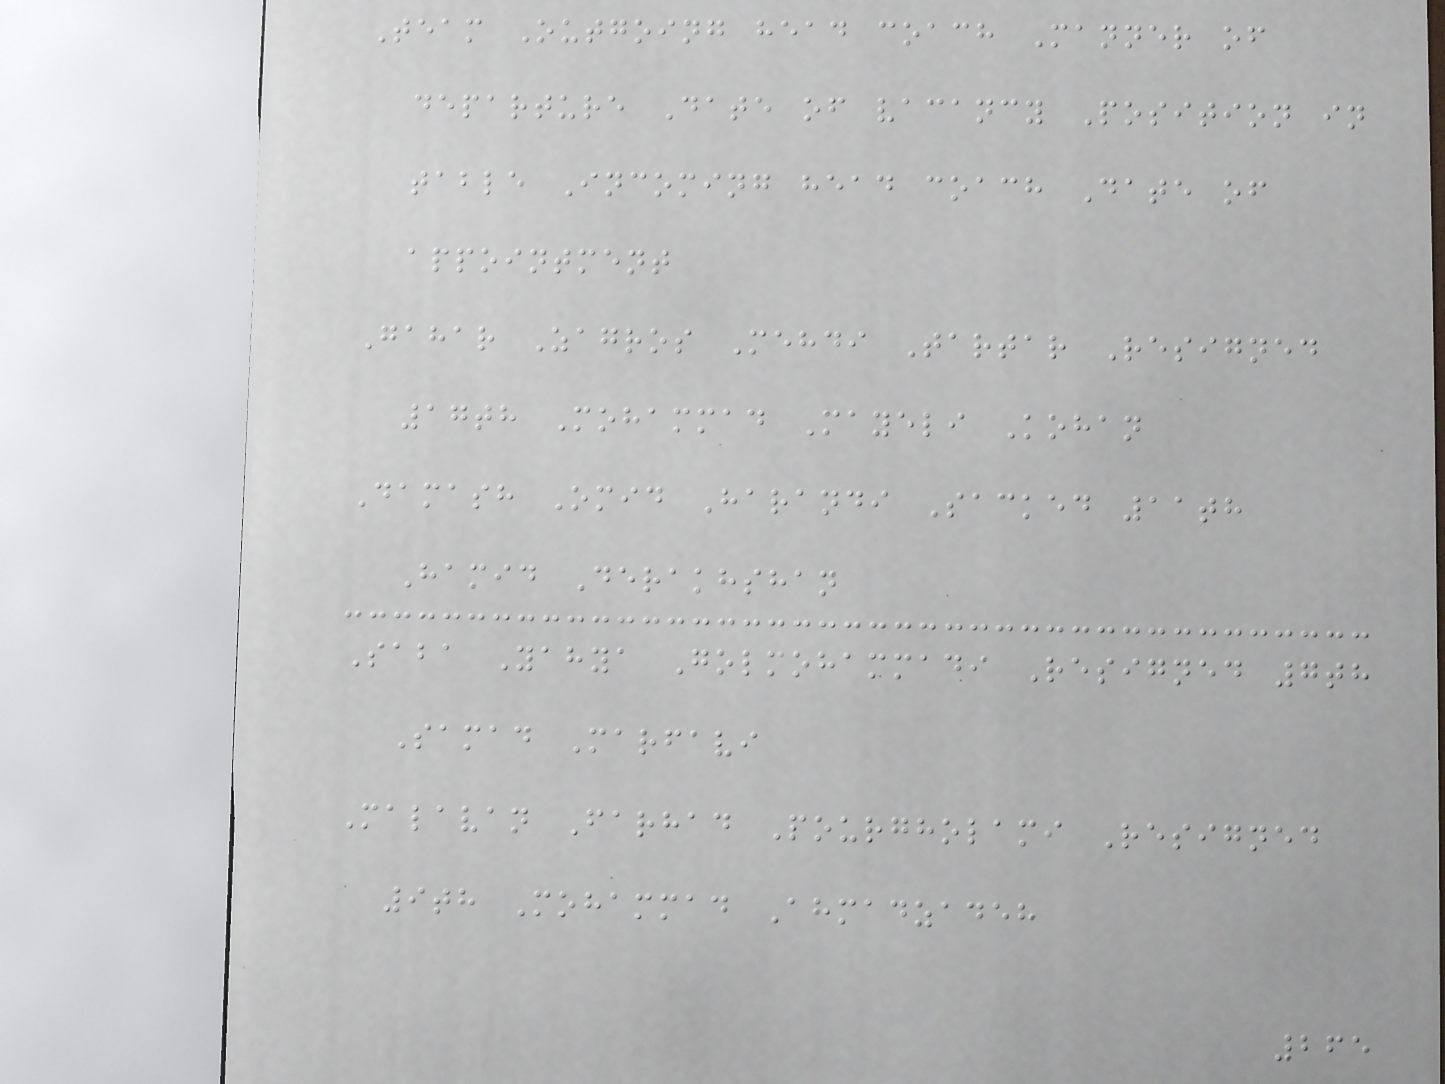Team Outgoing head coach Manner of
departure Date of vacancy Position in
table Incoming head coach Date of
appointment
Gahar Zagros Mehdi Tartar Resigned
17th Mohammad Mayeli Kohan
Damash Omid Harandi Sacked 11th
Hamid Derakhshan
Saba Yahya Golmohammadi Resigned 7th
Samad Marfavi
Malavan Farhad Pourgholami Resigned
9th Mohammad Ahmadzadeh
265
